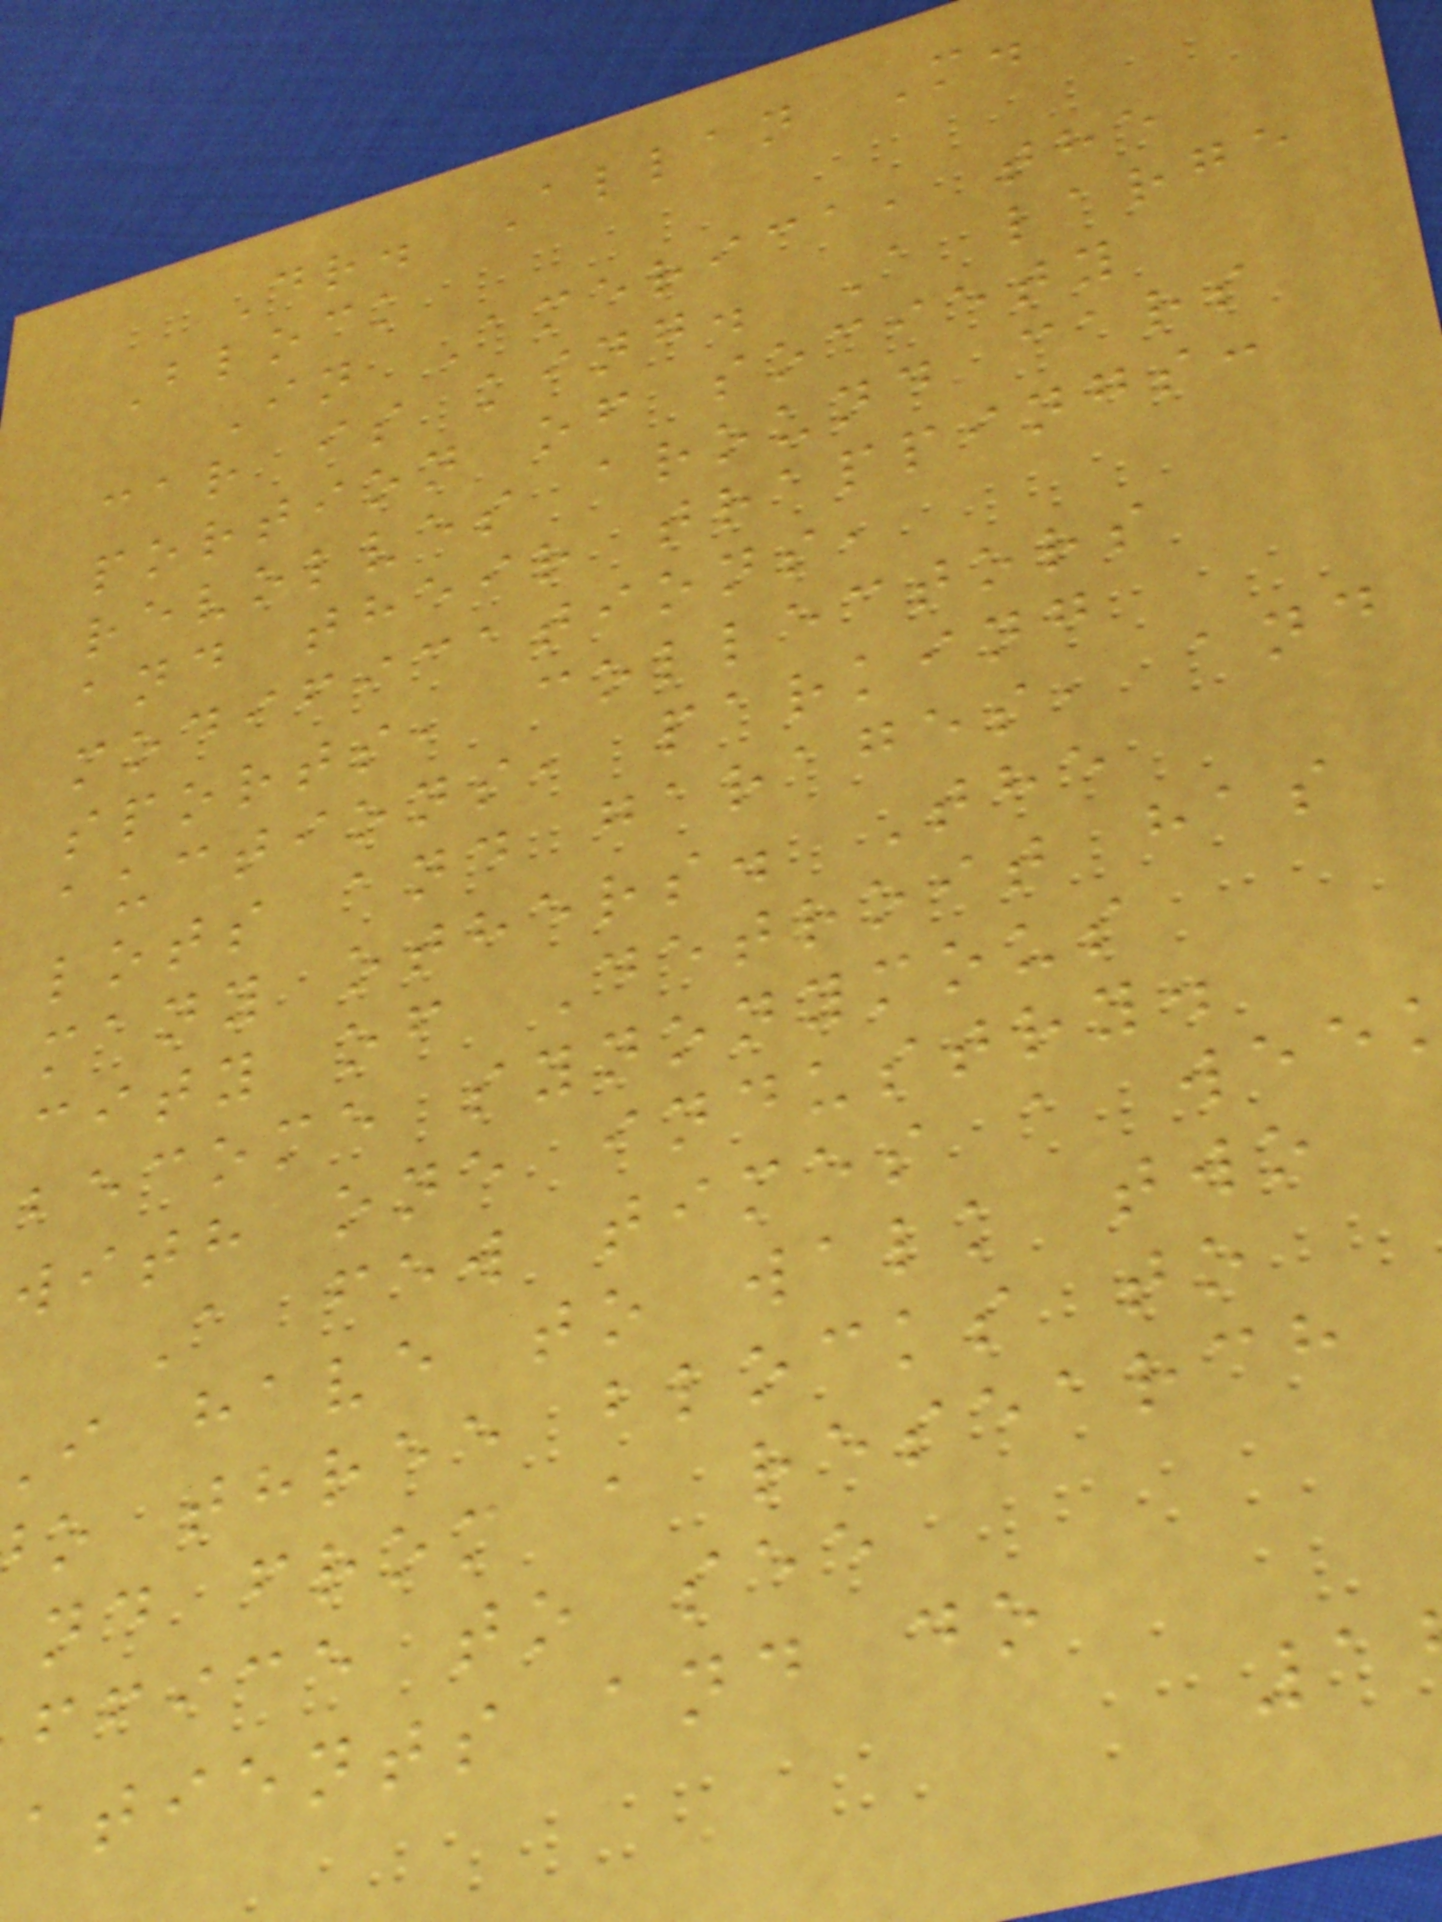Dr. Allan M.
Block
In America, the
car is king. A large
portion of society
revolves around cars
and their trappings:
modifications,
sports, collectors
auctions, parking
lots and garages, and
many others. The
city of Detroit has
become synonymous
with one industry.
A few times a wee
i have to walk two
o three blocks to
nd from a research
ffice to see
atients and do
